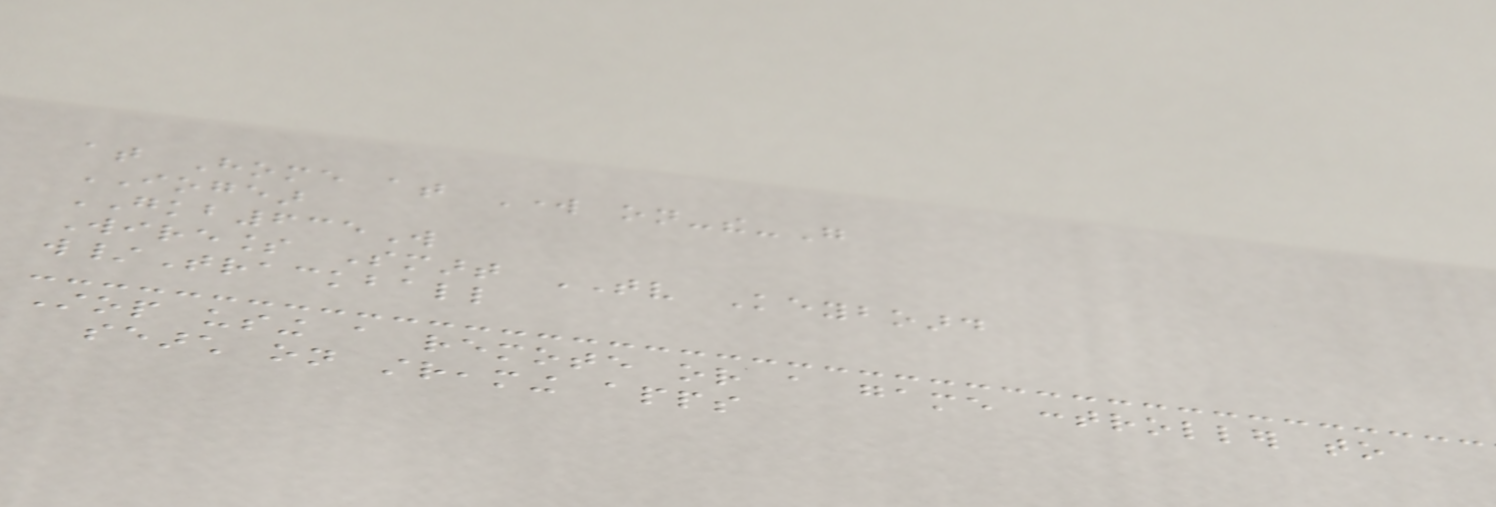at Home at Work on-the-Go
IOGEAR
GKB635W
Wireless Smart TV Keyboard
w/Trackball
Stop using a remote or a game controller to
search on streaming apps
